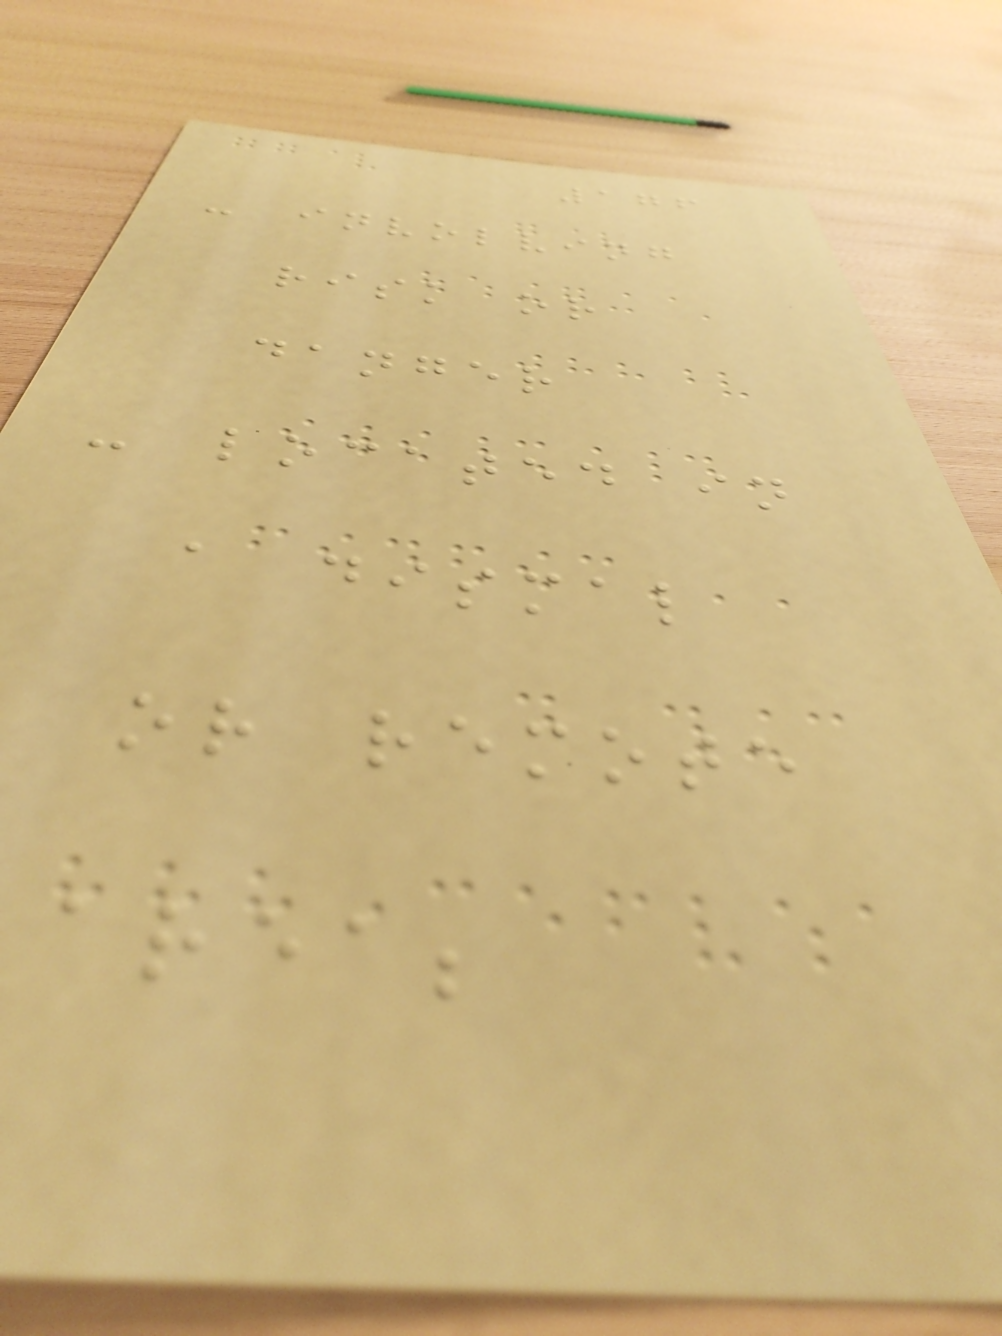176
- involving
risk or
danger
- located in
a dismal
or remote
area;
